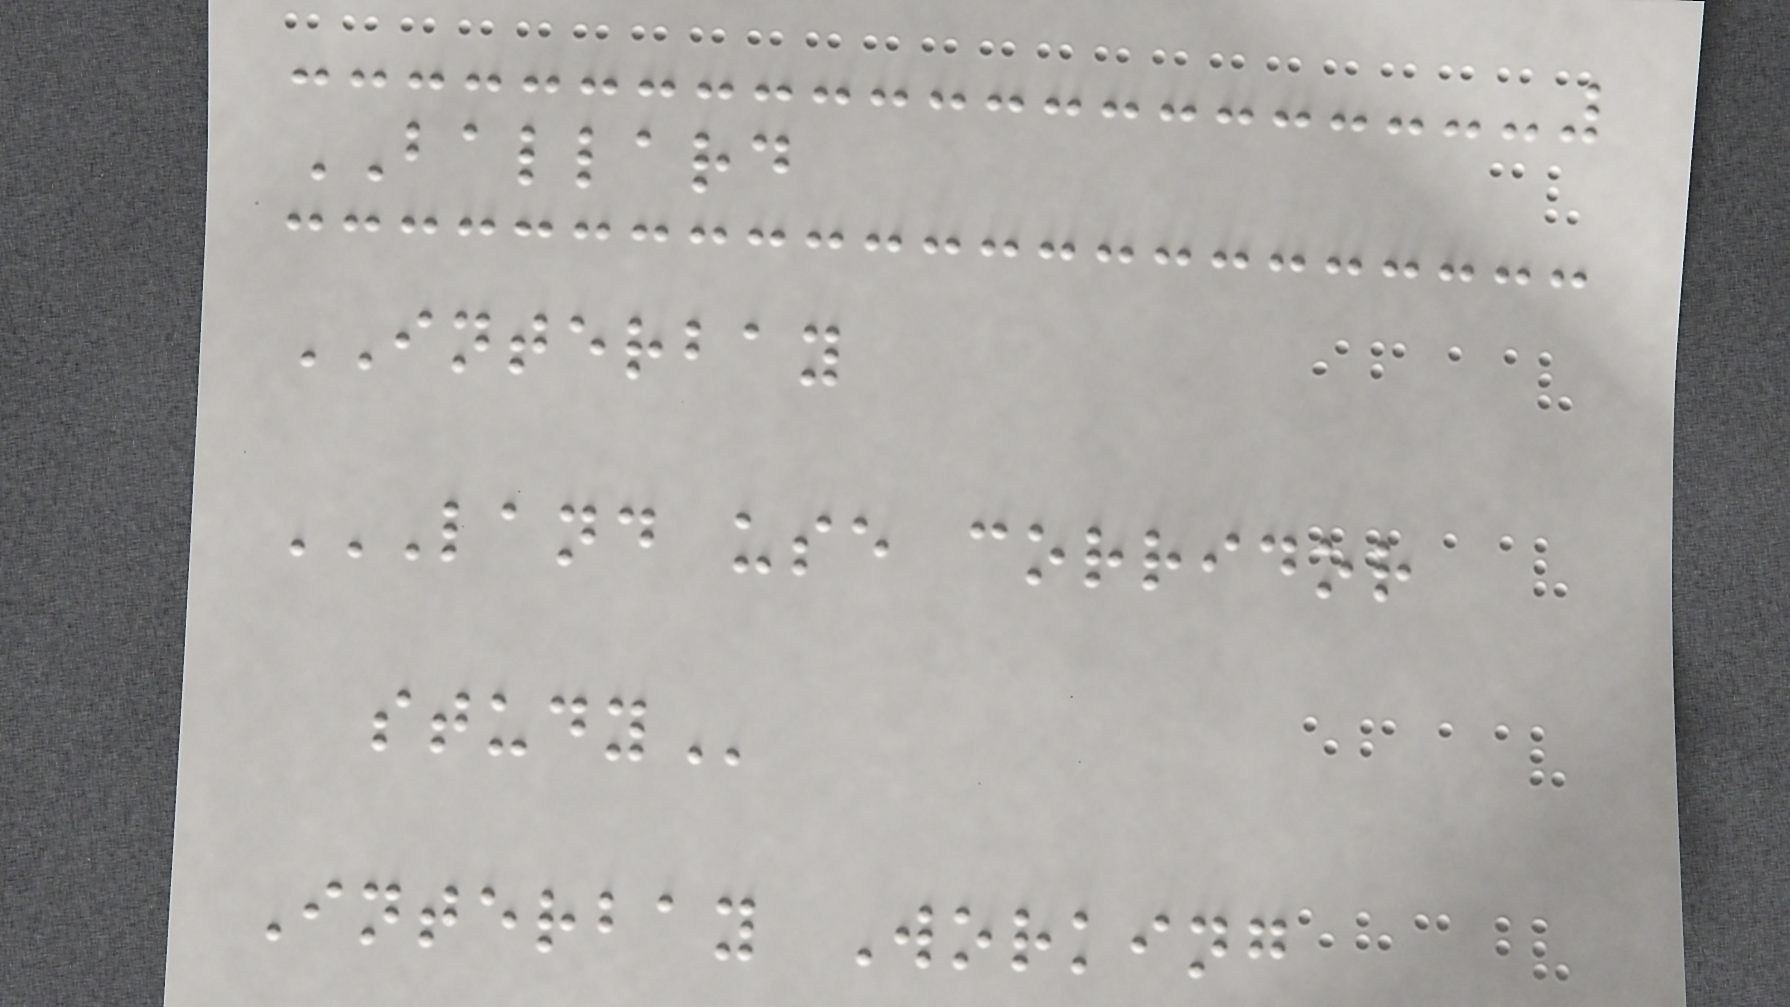BALLARD
INTERBAY
LAND USE CORRIDOR
STUDY
Interbay Working
